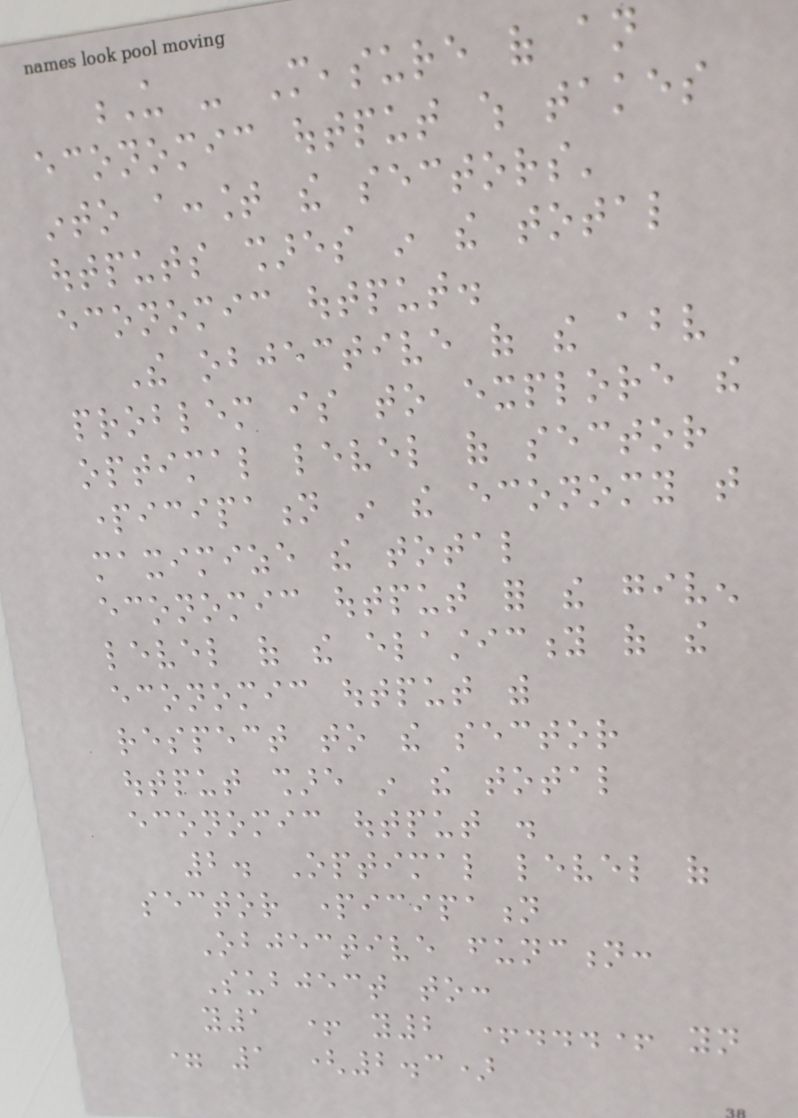U - Measure of an
economic output which takes
into account the sectors'
outputs shares in the total
economic output.
The objective of the above
problem is to explore the
optimal level of sector
participation in the economy that
maximize the total
economic output for the given
level of the elasticity of the
economic output with
respect to the sector
output share in the total
economic output .
2. Optimal level of
sector participation
Objective function:
Subject to:
y1 + y2 +...+ yn
= 1 (2.3)
